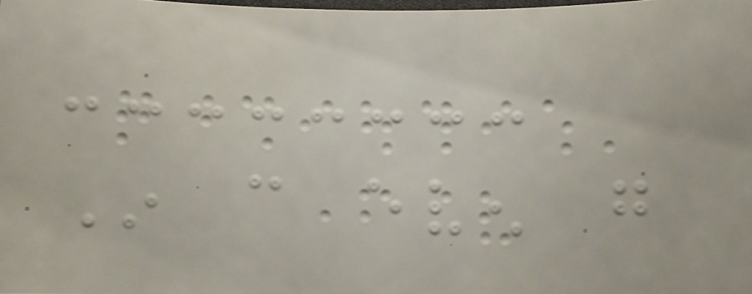In can even go
